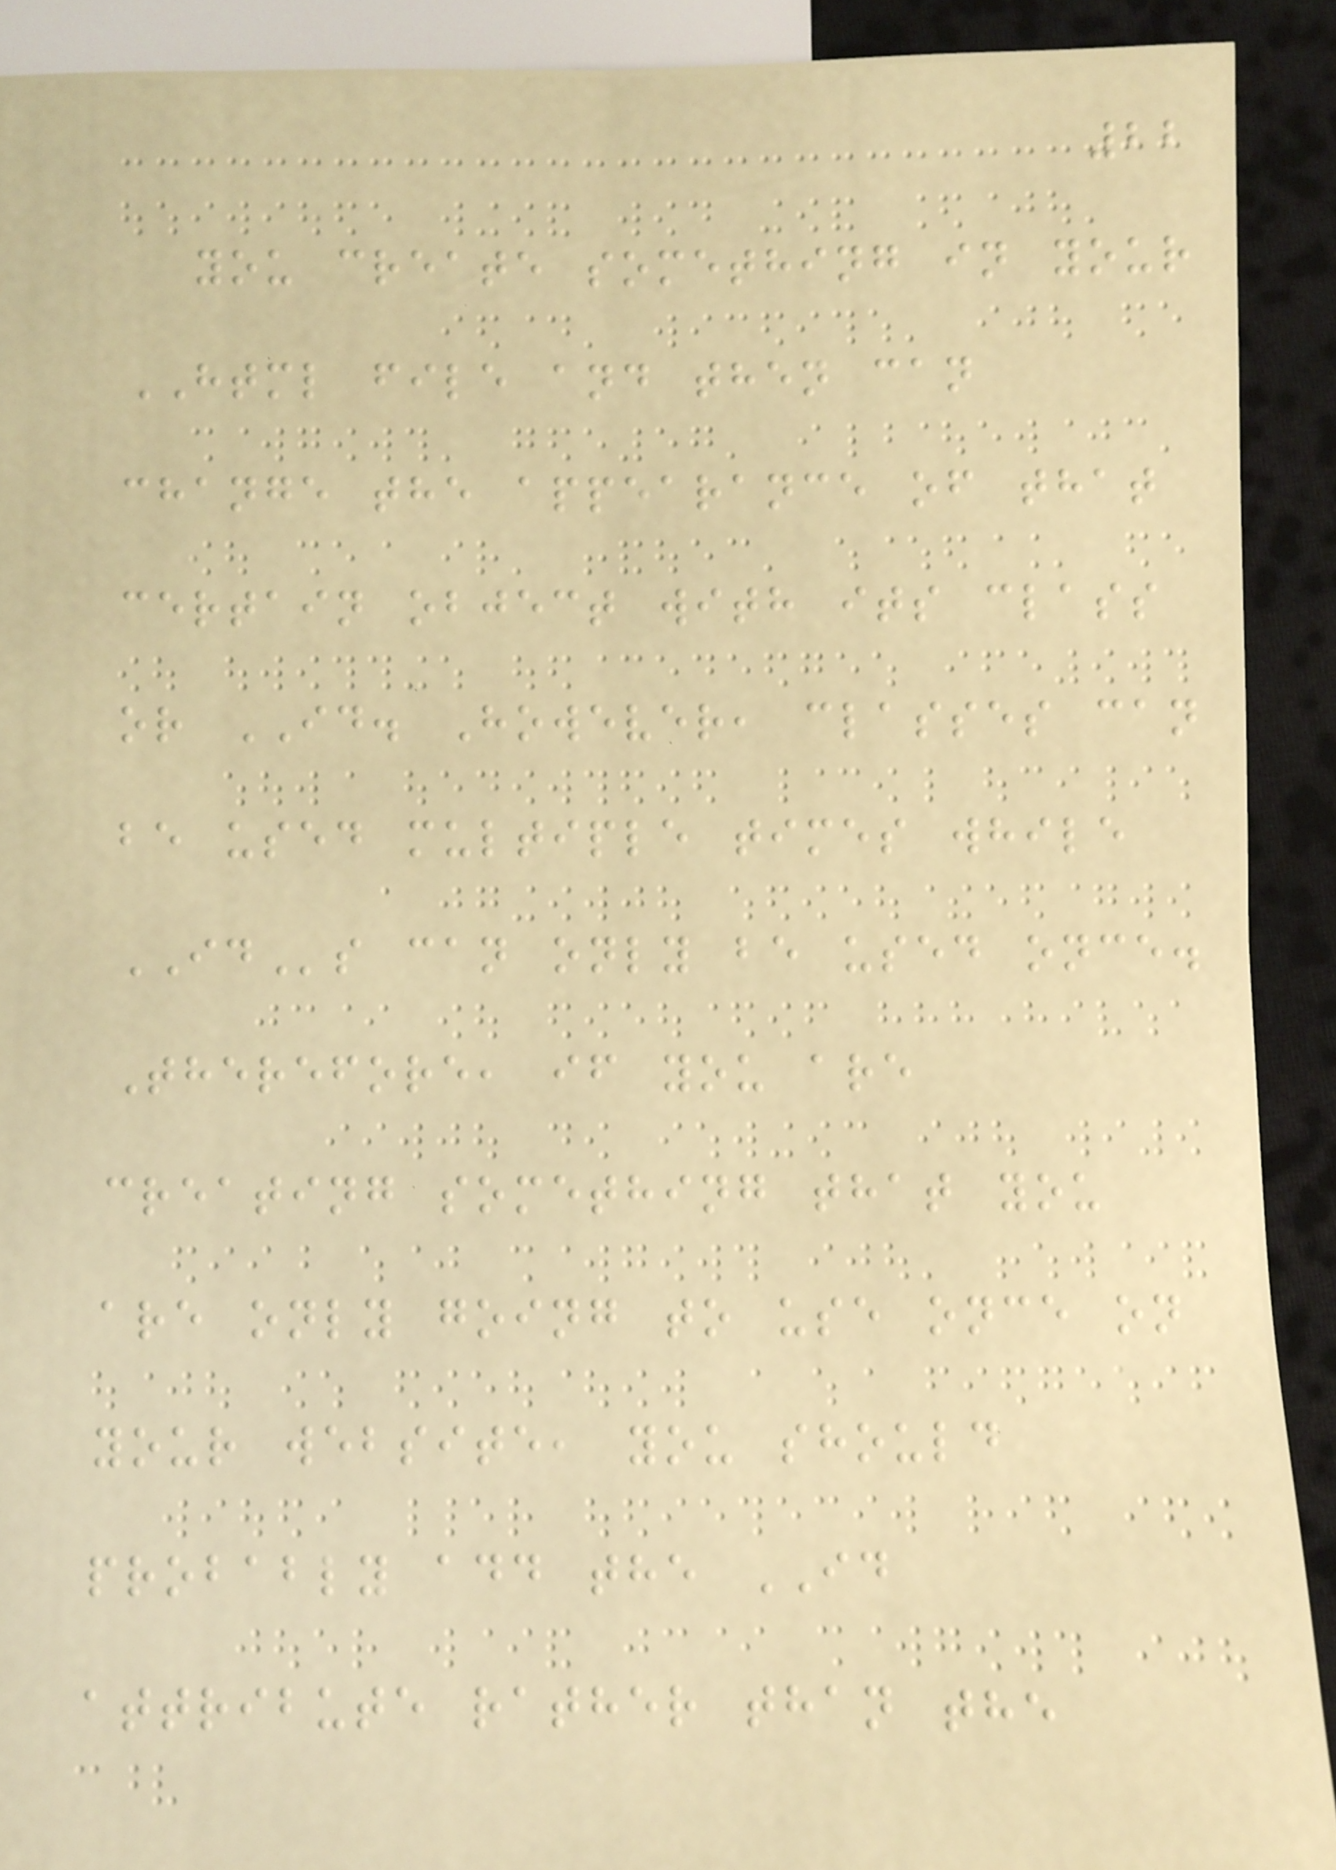22
you create something in your
HTML file and then can
change the appearance of that
certain object with its class
or ID. However, classes can
be used multiple times while
IDs can only be used once.
Therefore, if you are
creating something that you
are only going to use once on
your website, you should
probably add the ID
attribute rather than the
